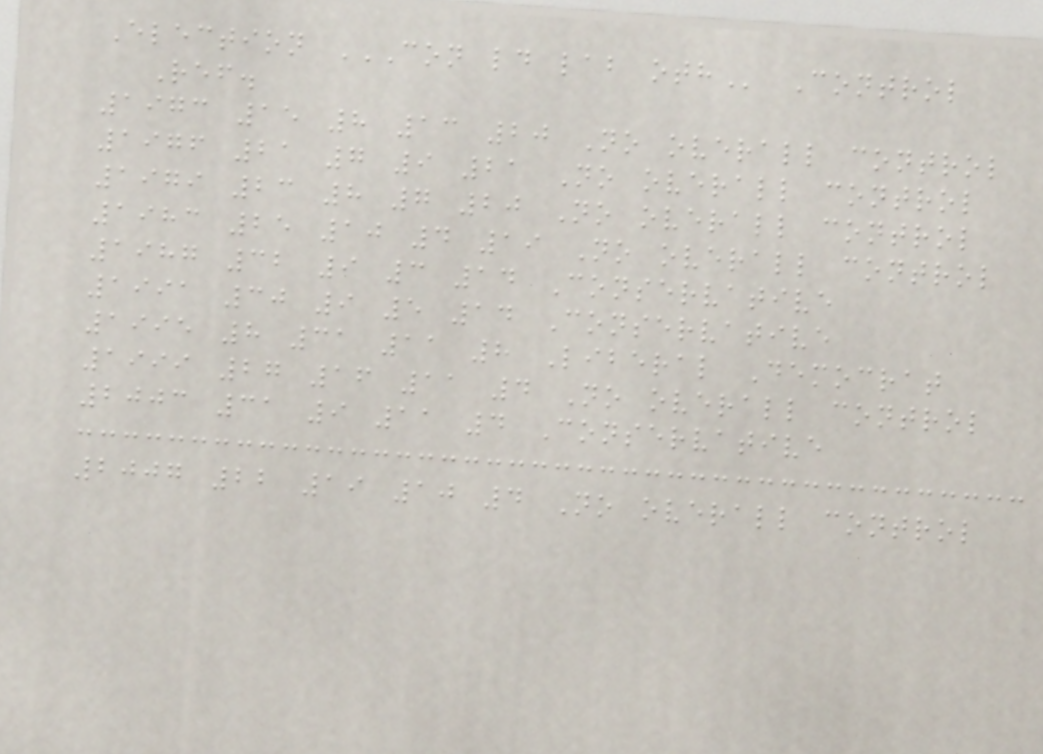Election CON LD LAB OTH Control
Ref.
1973 15 8 13 20 No overall control
1976 21 7 9 21 No overall control
1979 23 8 7 20 No overall control
1983 25 10 4 19 No overall control
1987 32 9 3 14 Conservative
1991 30 9 5 14 Conservative
1995 8 31 11 8 Liberal Democrat
1999 27 16 11 4 No overall control
2003 31 9 11 4 Conservative
2007 22 19 10 4 No overall control
